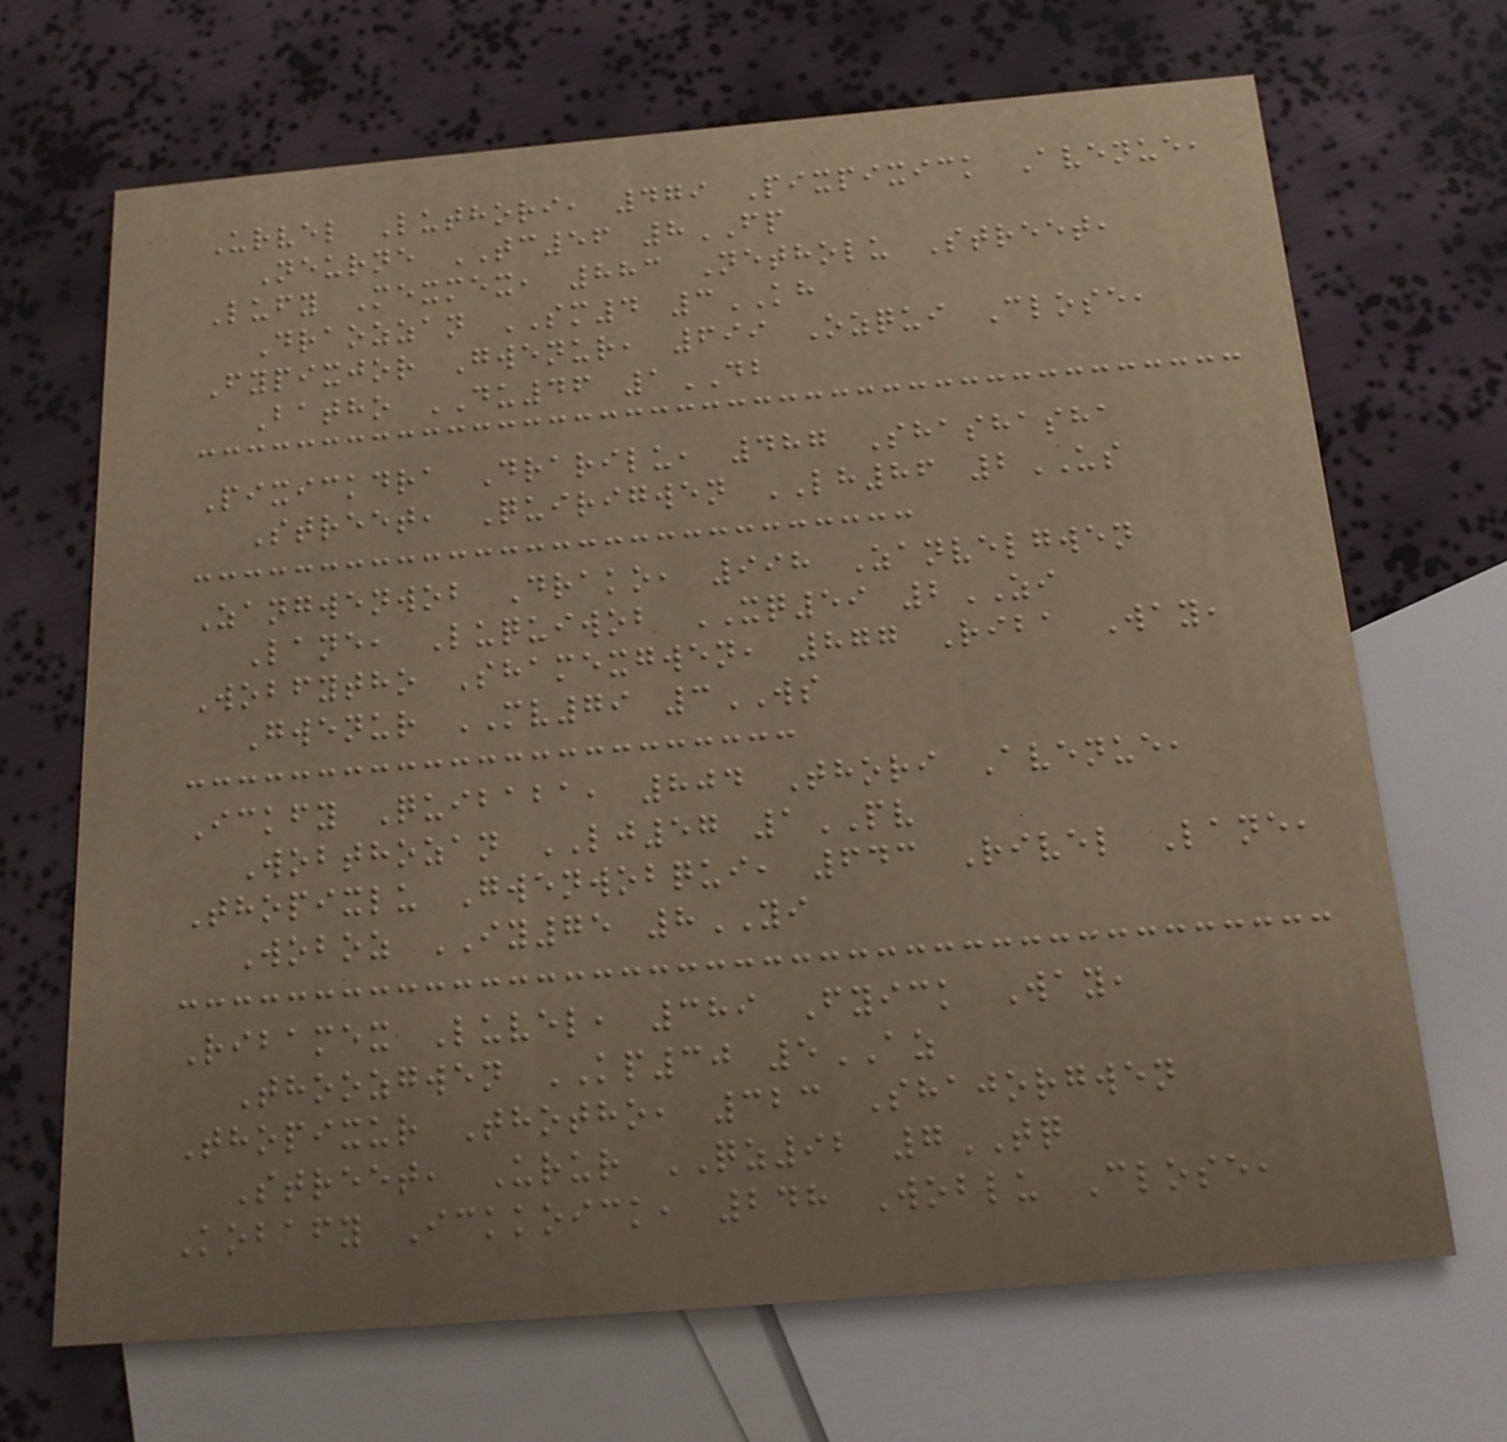Urvel Luthori, 479 Pixpixick Avenue,
Neurne TC56 8FP
Lufy Mexmex, 883 Netholu Street,
Draozzan SM4 3KH
Fypixjor Gwenur, 699 Ozqui Close,
Batho DU46 1DB
Pixickdra Drarilu, 487 Shashasha
Street, Quirigwen LH86 2US
Zangwenwob Drako, 998 Zanvelgwen
Lane, Luquiwob XQ59 2ZI
Wobfytho Shamexgwen, 877 Riba Way,
Gwenur MV79 3WS
Ickfy Quibaba, 804 Thori Avenue,
Wobthozan LJ57 1PV
Thopixlu Gwenwobqui, 643 Rivel Lane,
Woboz IY75 8YI
Ribamex Luvel, 389 Fyick Way,
Thoozgwen KP30 5AZ
Thopixur Thotho, 323 Shajorgwen
Street, Urur QZ92 7TQ
Kobafy Ickkoick, 248 Woblu Close,
